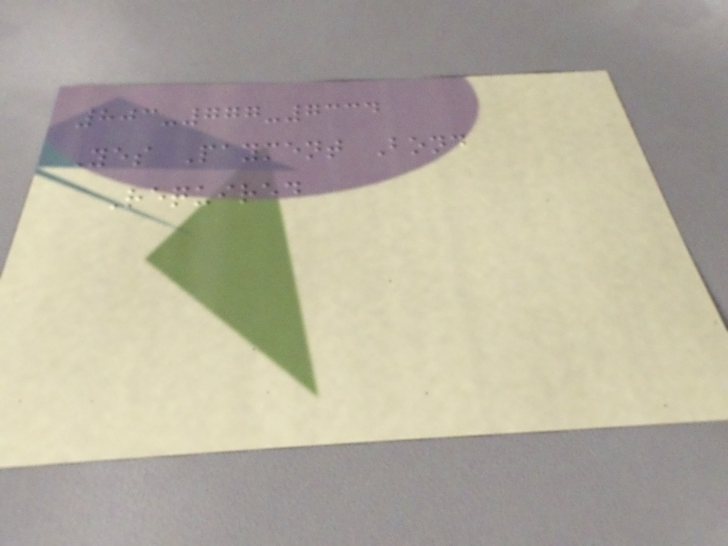803-777-7334
Yes Payment Bond
Required
